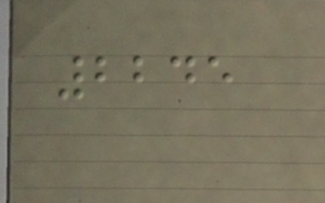2245
